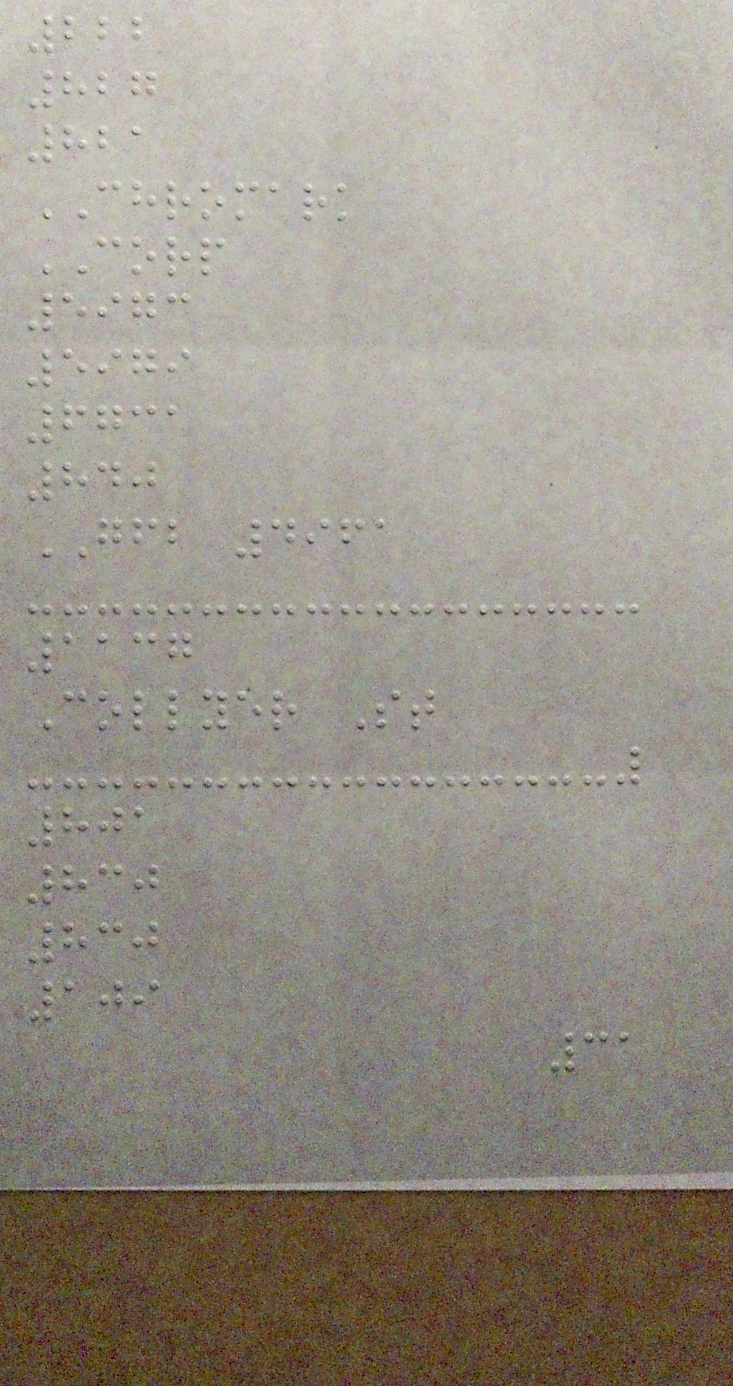222
827
821
CHROMARK
CORP
5973
5979
6731
840
GFB 4961
1137
Collyer St
801
830
830
109
31
